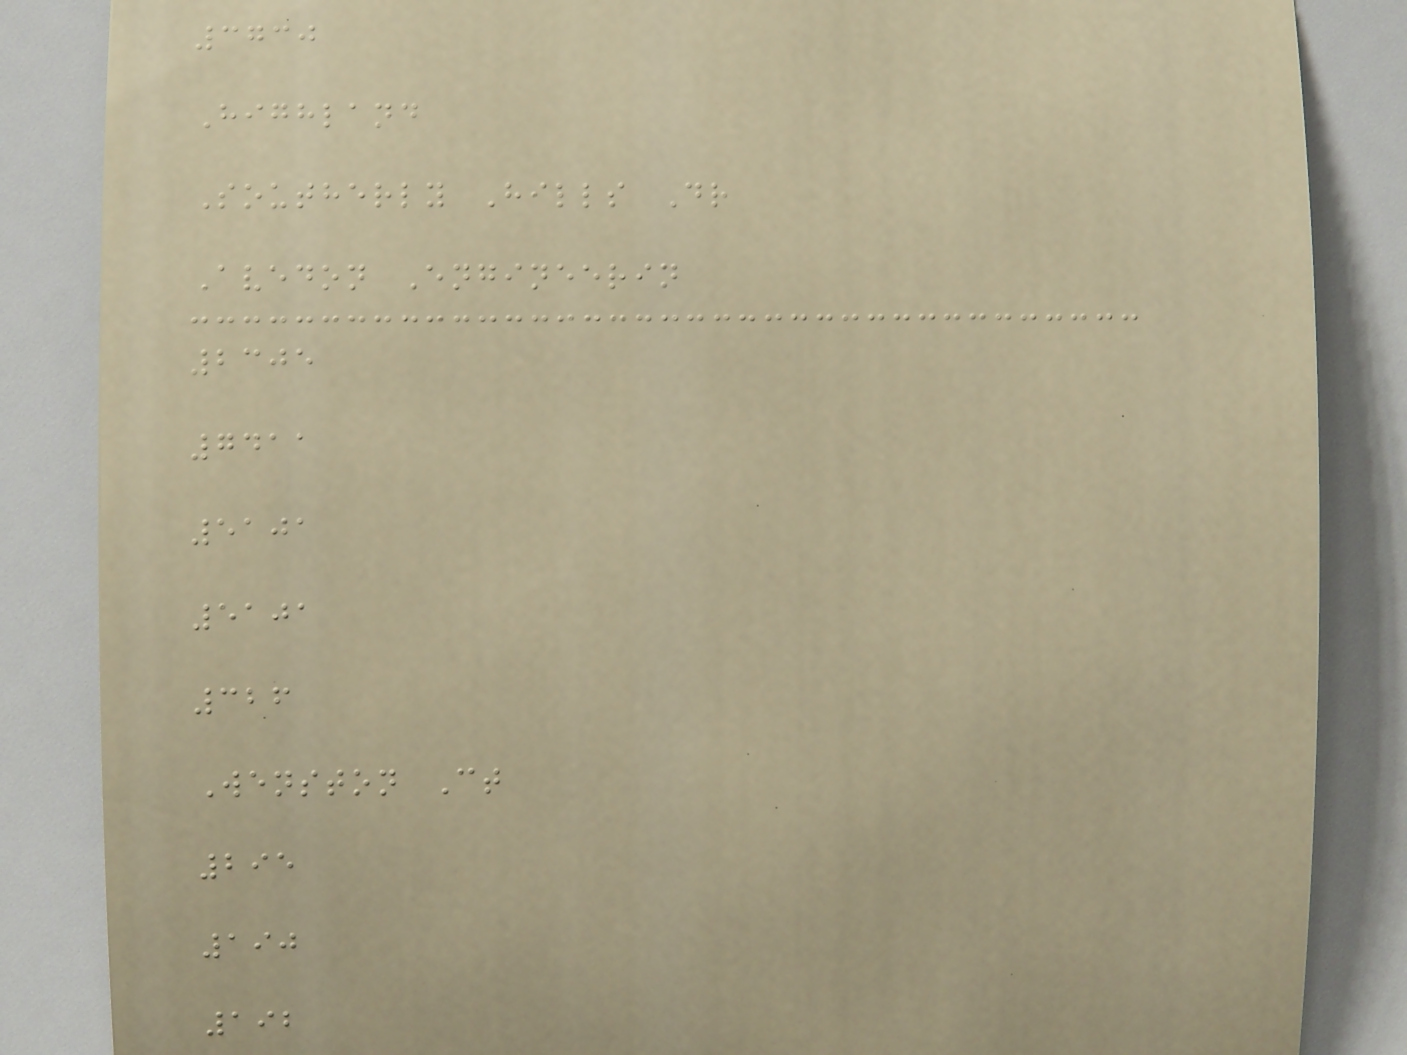3730
Highland
Southerly Hills Dr
Avedon Engineerin
2305
7411
5101
5101
326
Wenston Ct
295
190
192
